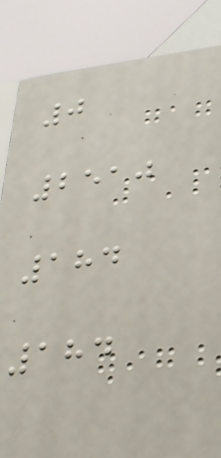0
2510
184
184
